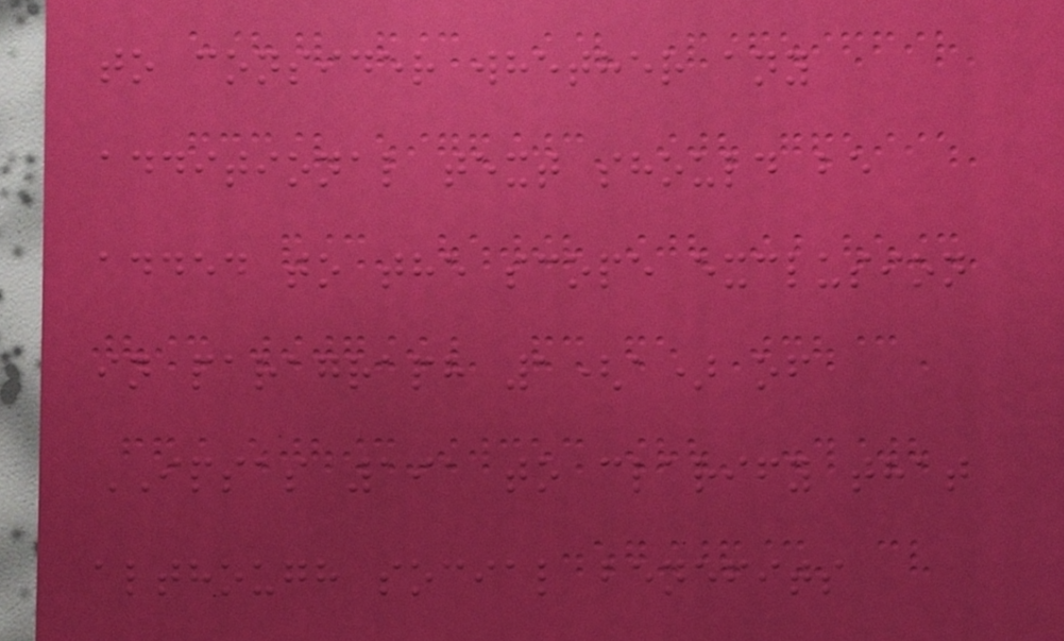to consider whether any
additional text should be
added to the scope exclusion
in paragraph 1(a) of
IPSAS 191 to clarify that
although social benefits
